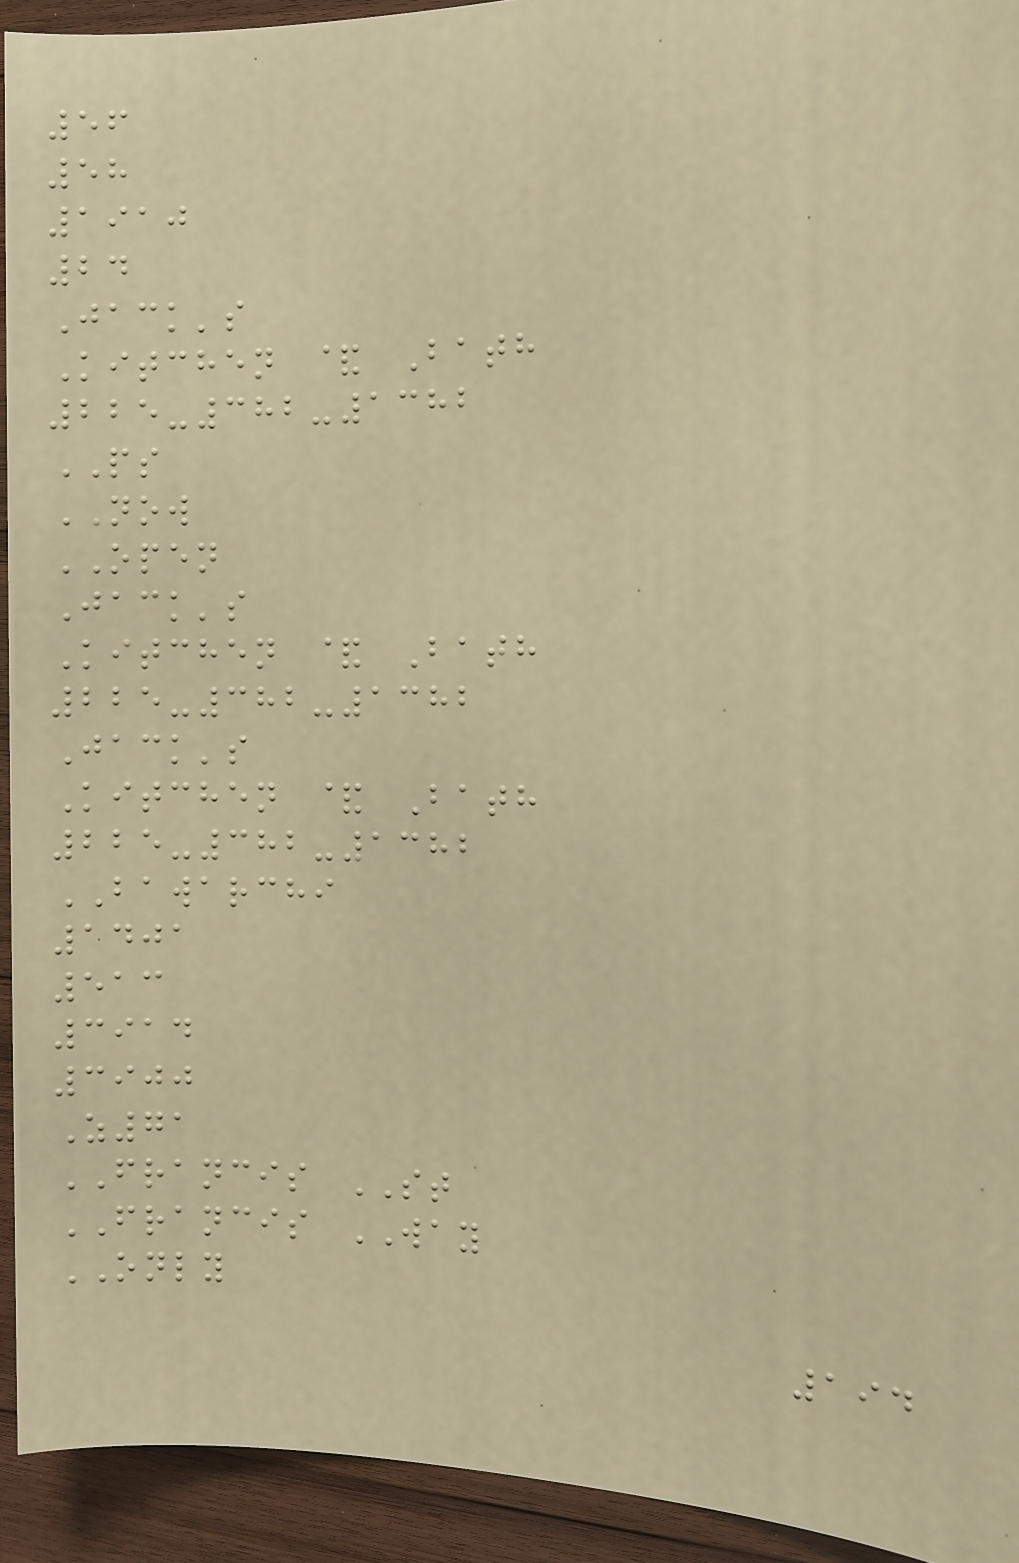56
58
1910
24
Jack's
Kitchen & Bath
225-382-1382
PS
NOW
OPEN
Jack's
Kitchen & Bath
225-382-1382
Jack's
Kitchen & Bath
225-382-1382
BAWARCHI
1401
513
3914
3900
Z71
FRANCIS ST
FRANCIS WAY
ONLY
194
